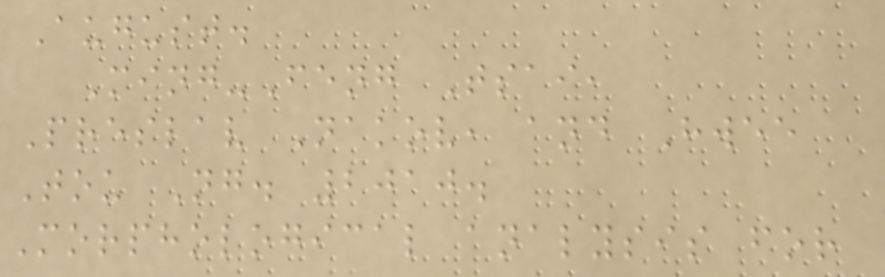August.
Ming-Feng Tsai,
Preslav Nakov, and Hwee
Tou Ng. 2010.
Morphological analysis for
